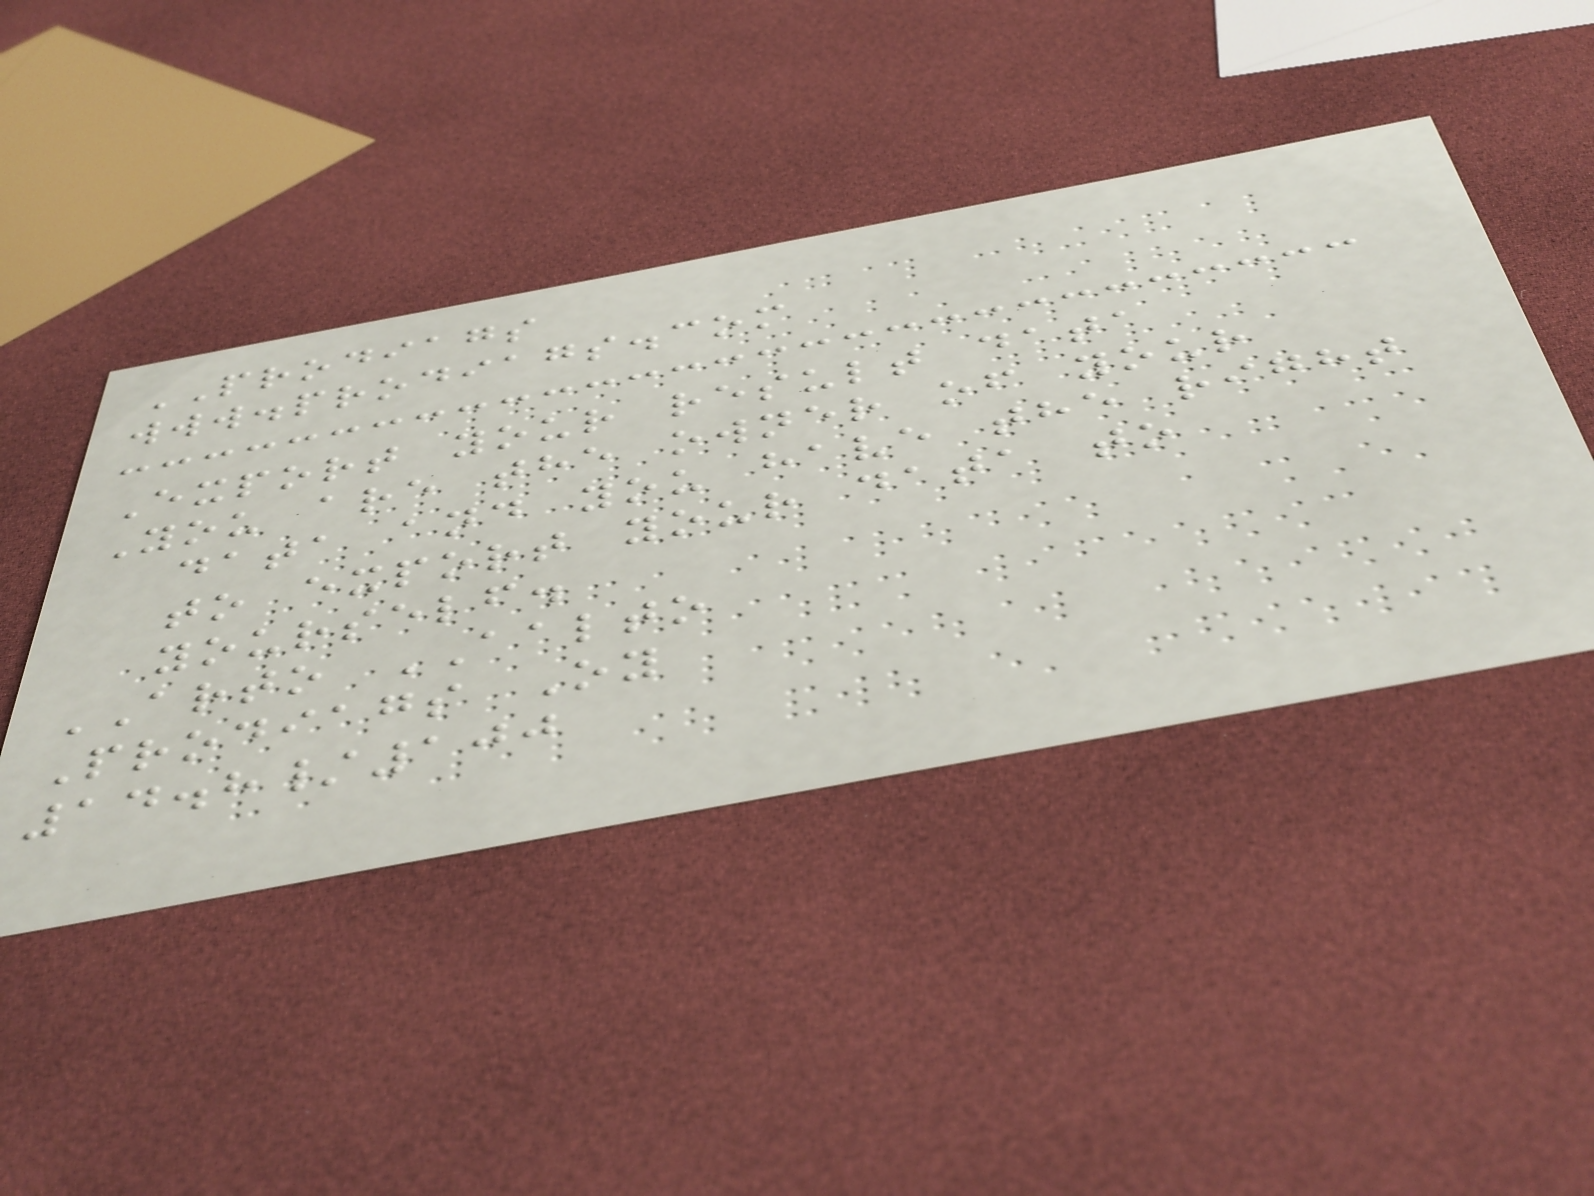PRODIAGS
www.prodiags.com
Export your result data
You are the owner of your
data and you have the right
to export your data to
yourself.
ARTO AALTO
Prodiags Oy
14.8/100
